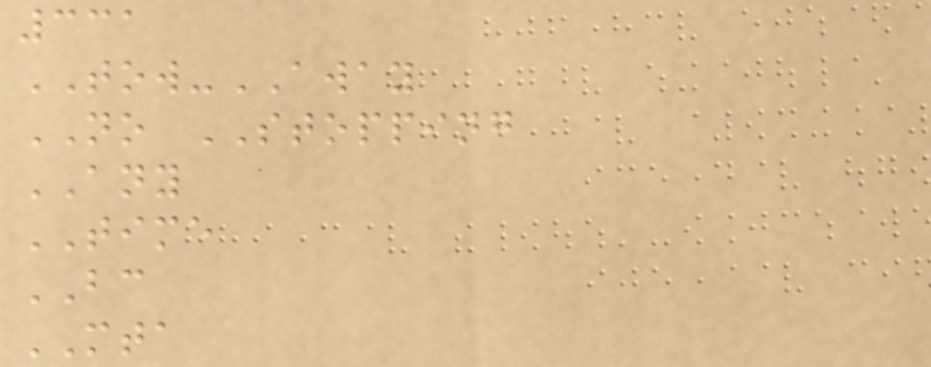331
TOW-AWAY
NO STOPPING
ANY
TIME
BC
MTA
